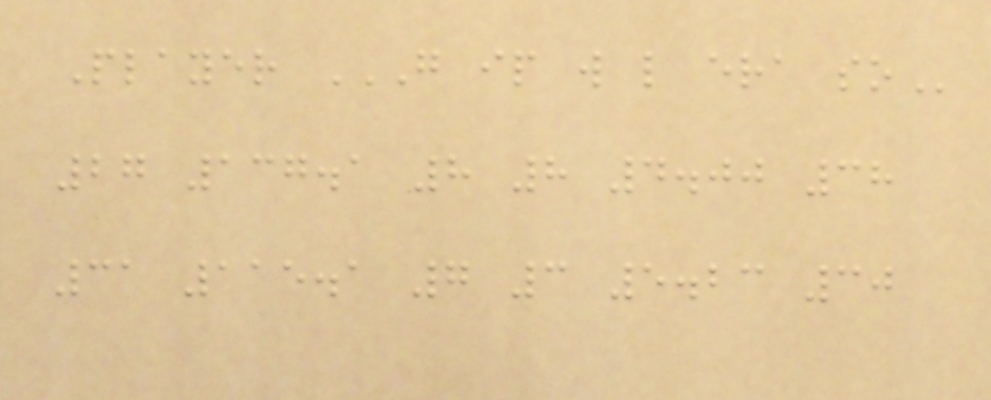Player G IP W L ERA SO
27 137.1 8 8 4.00 38
31 115.1 7 3 5.23 30
